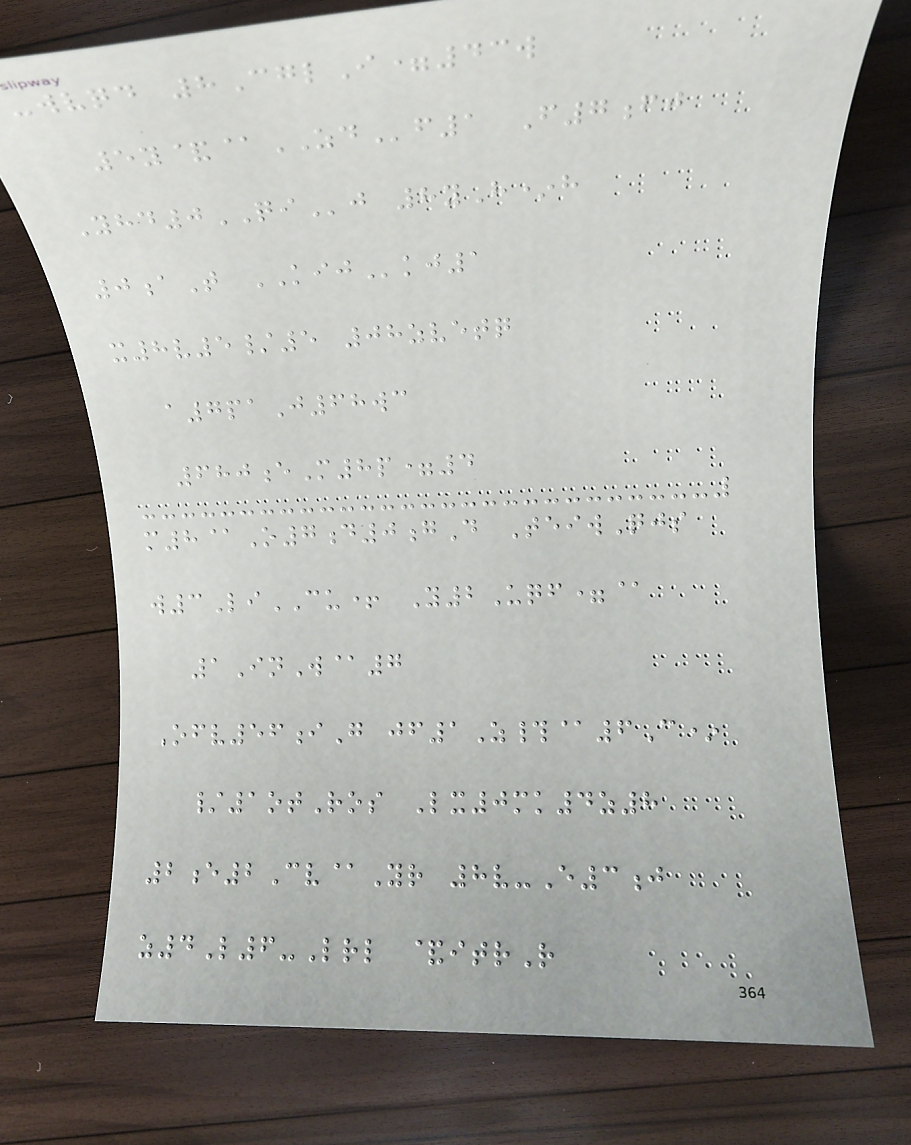-wvqd 8CglI=43w
5y&@ZDf1 F7fj
Yhd0QIj 8yH*h
0aT KIJkj1
x8v5/5 08zvetq
a7paJ68wc
680eM8p=4
m8@O7d0gD TeiwQjs
w3LiCU+ Y2Uqf=@
1InW@7
Ofv56iG jf1Z#@6C*
/1otRos Lx0mk4z8
2e2Cv@Yr 8v-E3j
z4L6-Lrl &itrR
